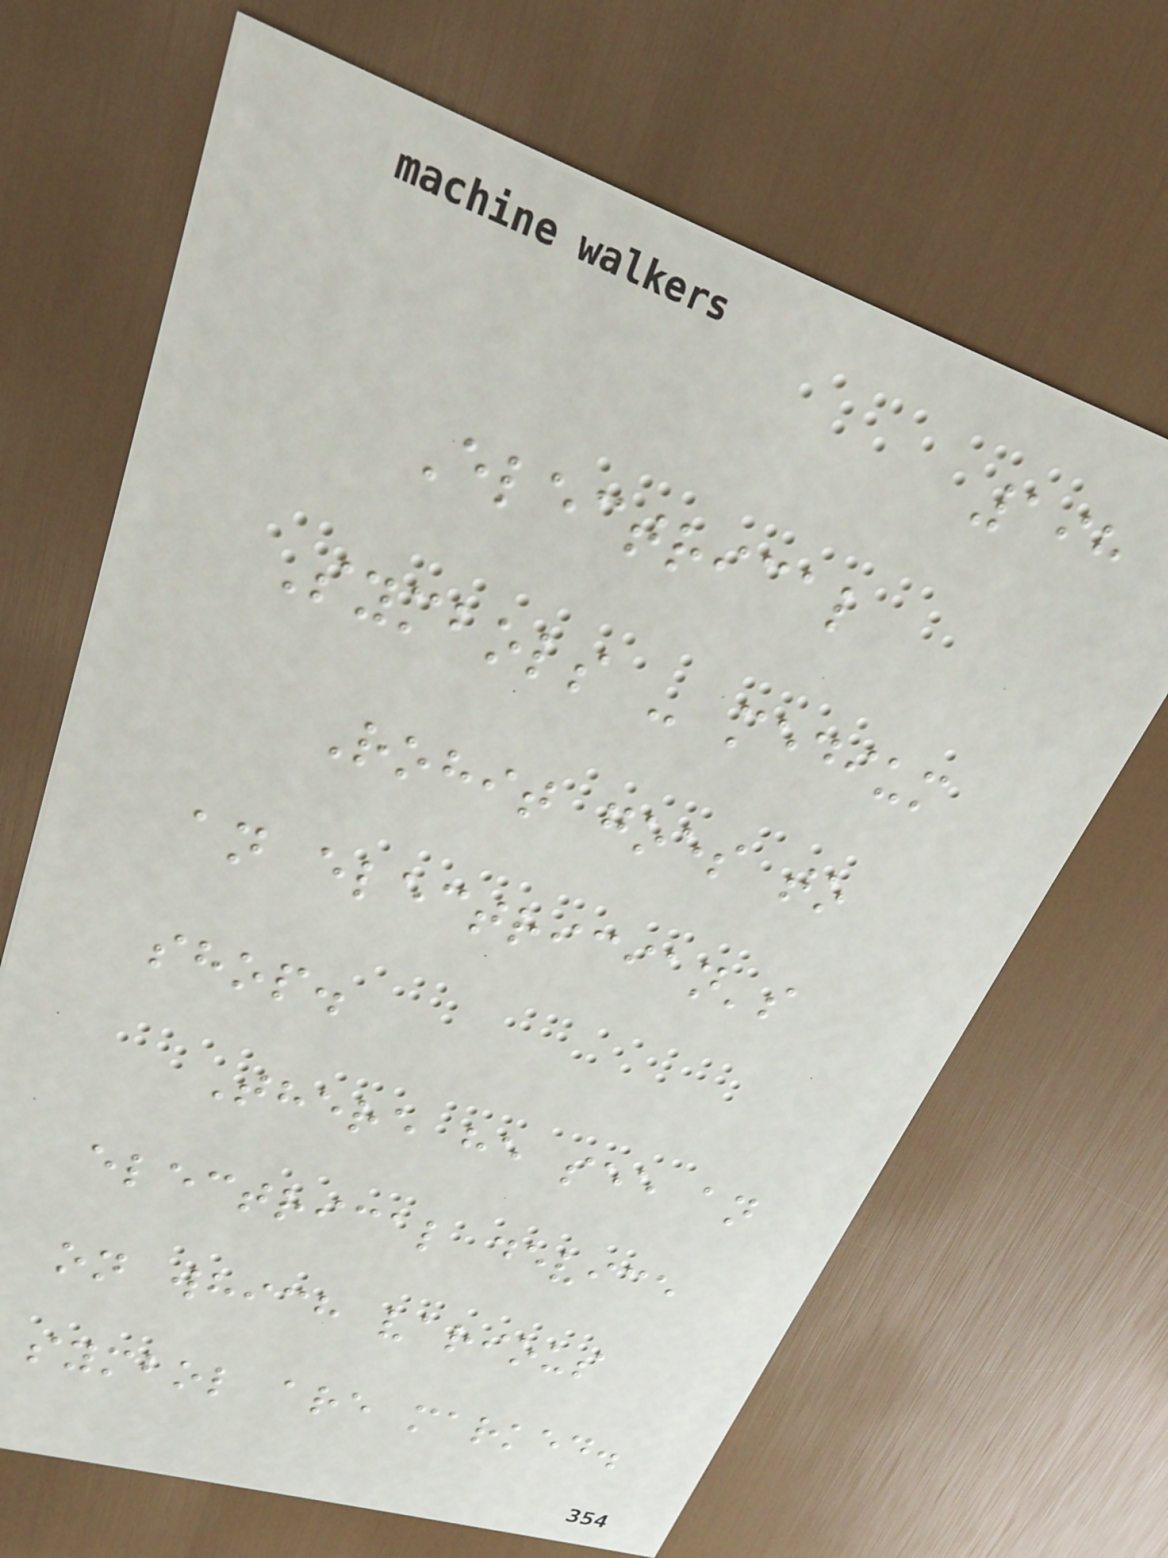198
Electrical
Symbols - medium
Rohit goes to
an electrician's
shop.
There he see an
electrical device
on which various
symbol are marked.
